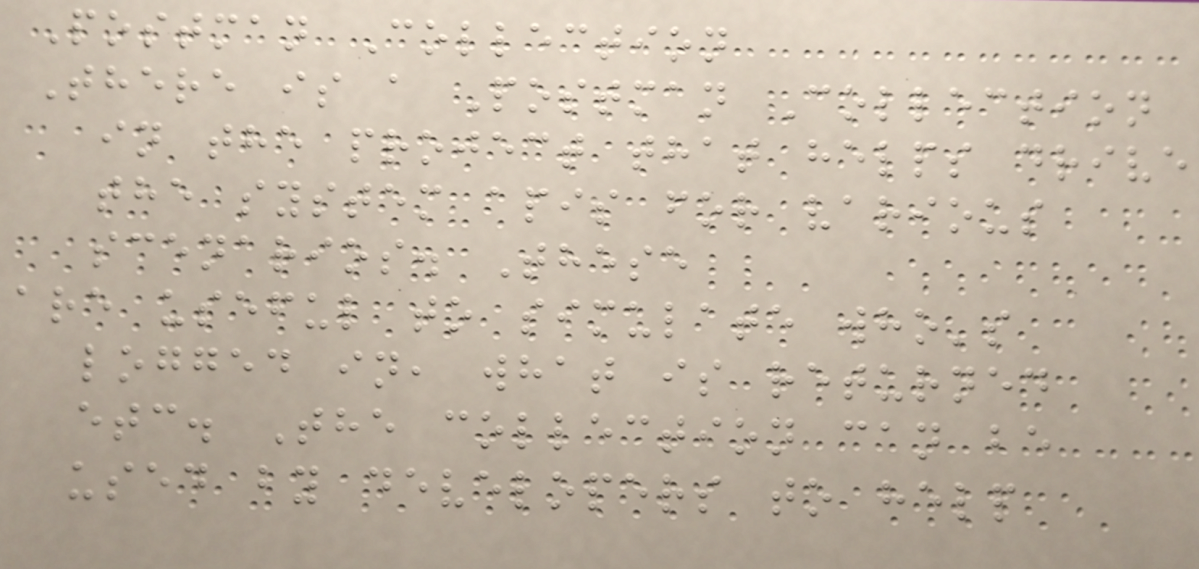Postman Collection
There is a Postman Collection
in the project that helps drive
the system apis for various
scenarios. These
are useful to simulate who's
logged in, what is returned
etc. The collection can be
used by developers to help
